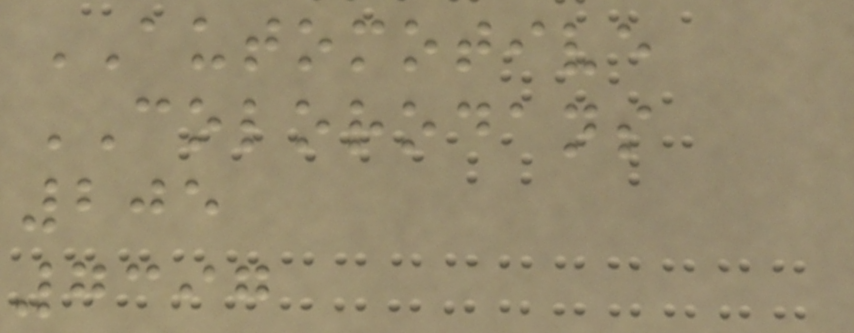AUTOMOTIVE
COLORODANS
205
7397
